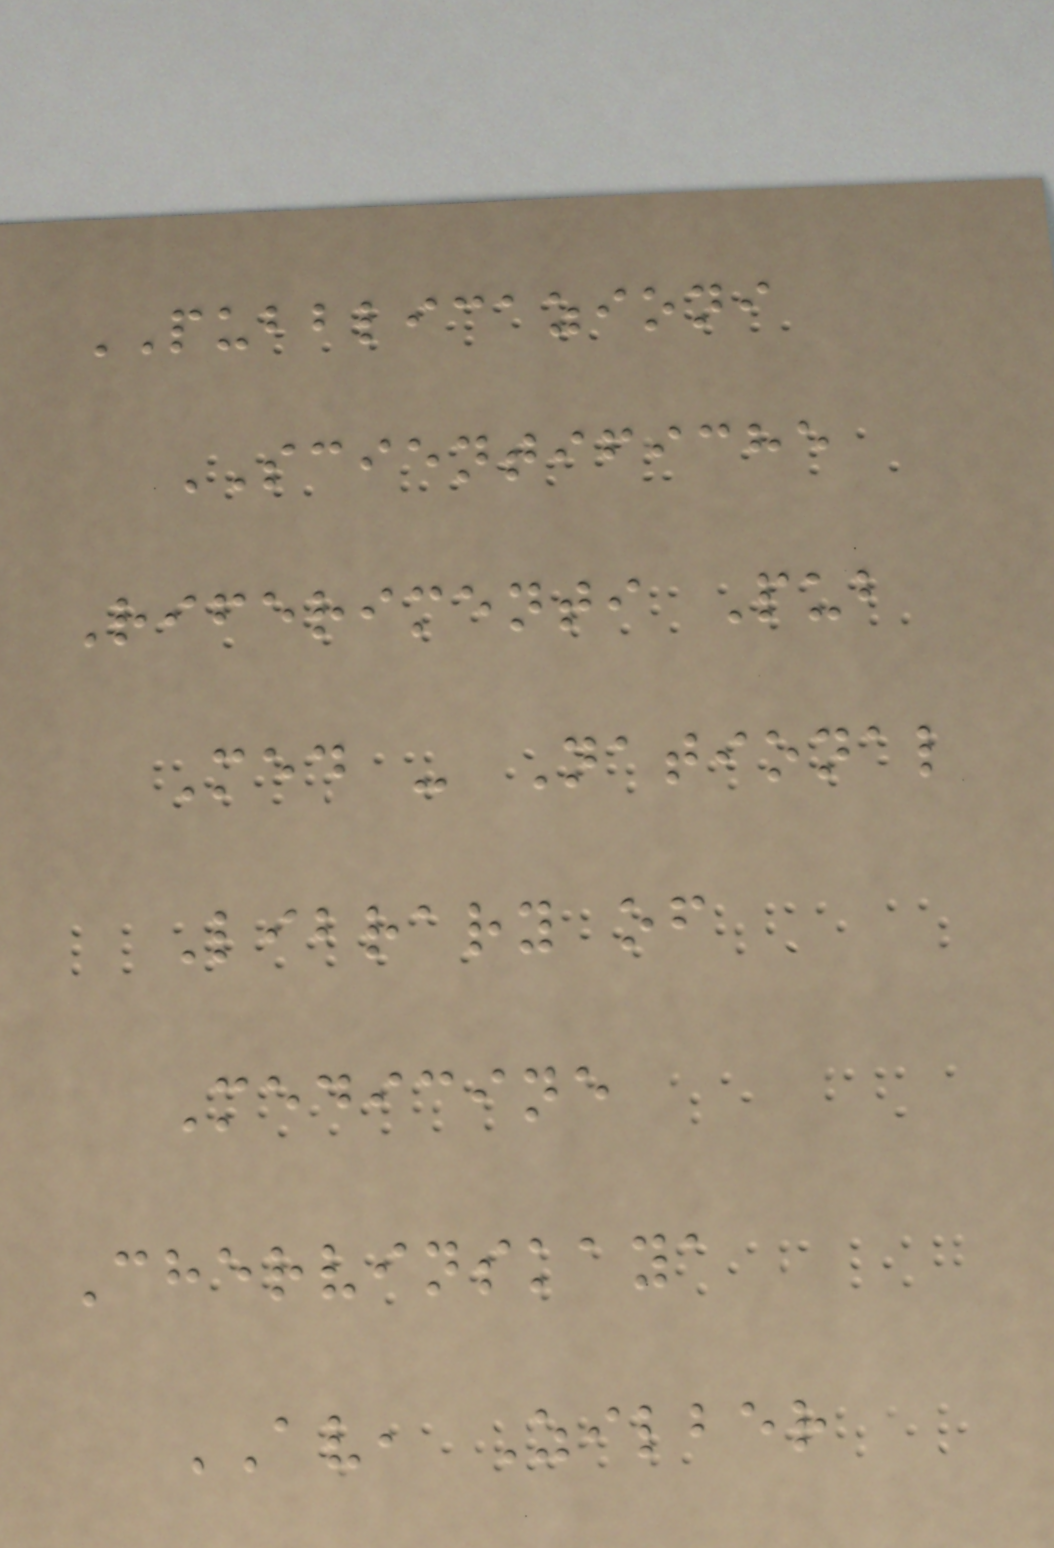PUBBLICAZIONI
SCIENTIFICHE
Riferimenti Pub
Med - National
Library of
Medicine
Chervinskaya
AV, Zilber
